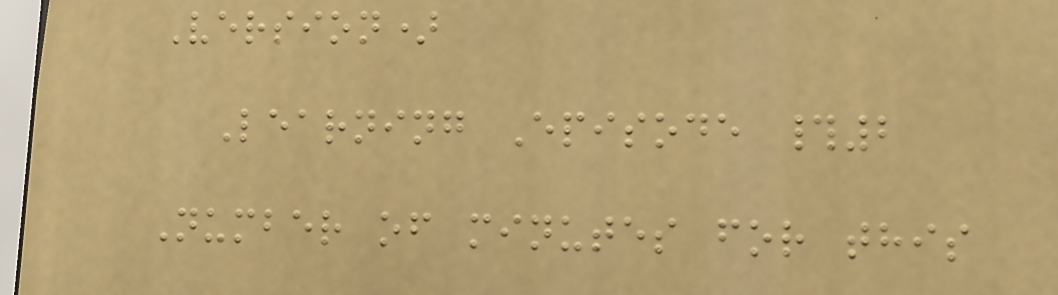Version)
Learning Episode #2
Number of minutes for this
